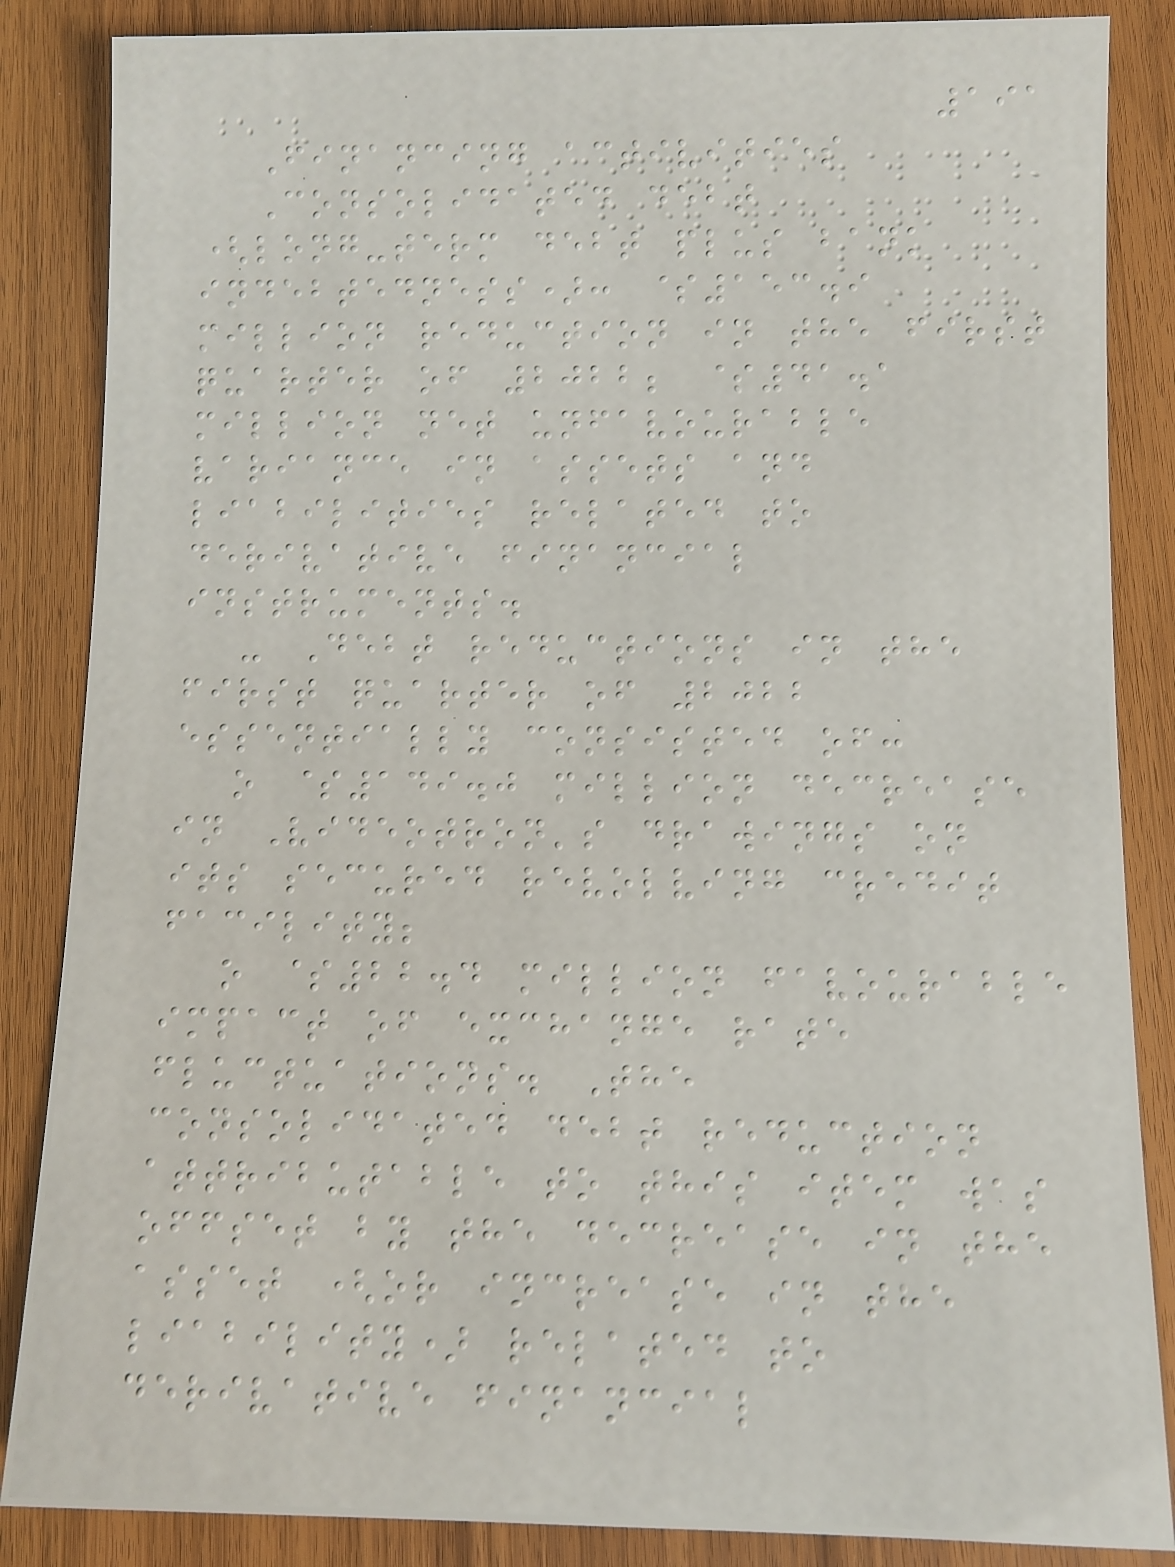191
Financing activities
Consolidated debt
(long-term debt plus bank
indebtedness): $153.9
million reduction in the first
quarter of 2022; $41.1
million net unfavourable
variance in assets and
liabilities related to
derivative financial
instruments.
- Debt reductions in the
first quarter of 2022
essentially consisted of:
o $149.0 million decrease
in Videotron's drawings on
its secured revolving credit
facility;
o $22.4 million favourable
impact of exchange rate
fluctuations. The
consolidated debt reduction
attributable to this item was
offset by the decrease in the
asset (or increase in the
liability) related to
derivative financial
